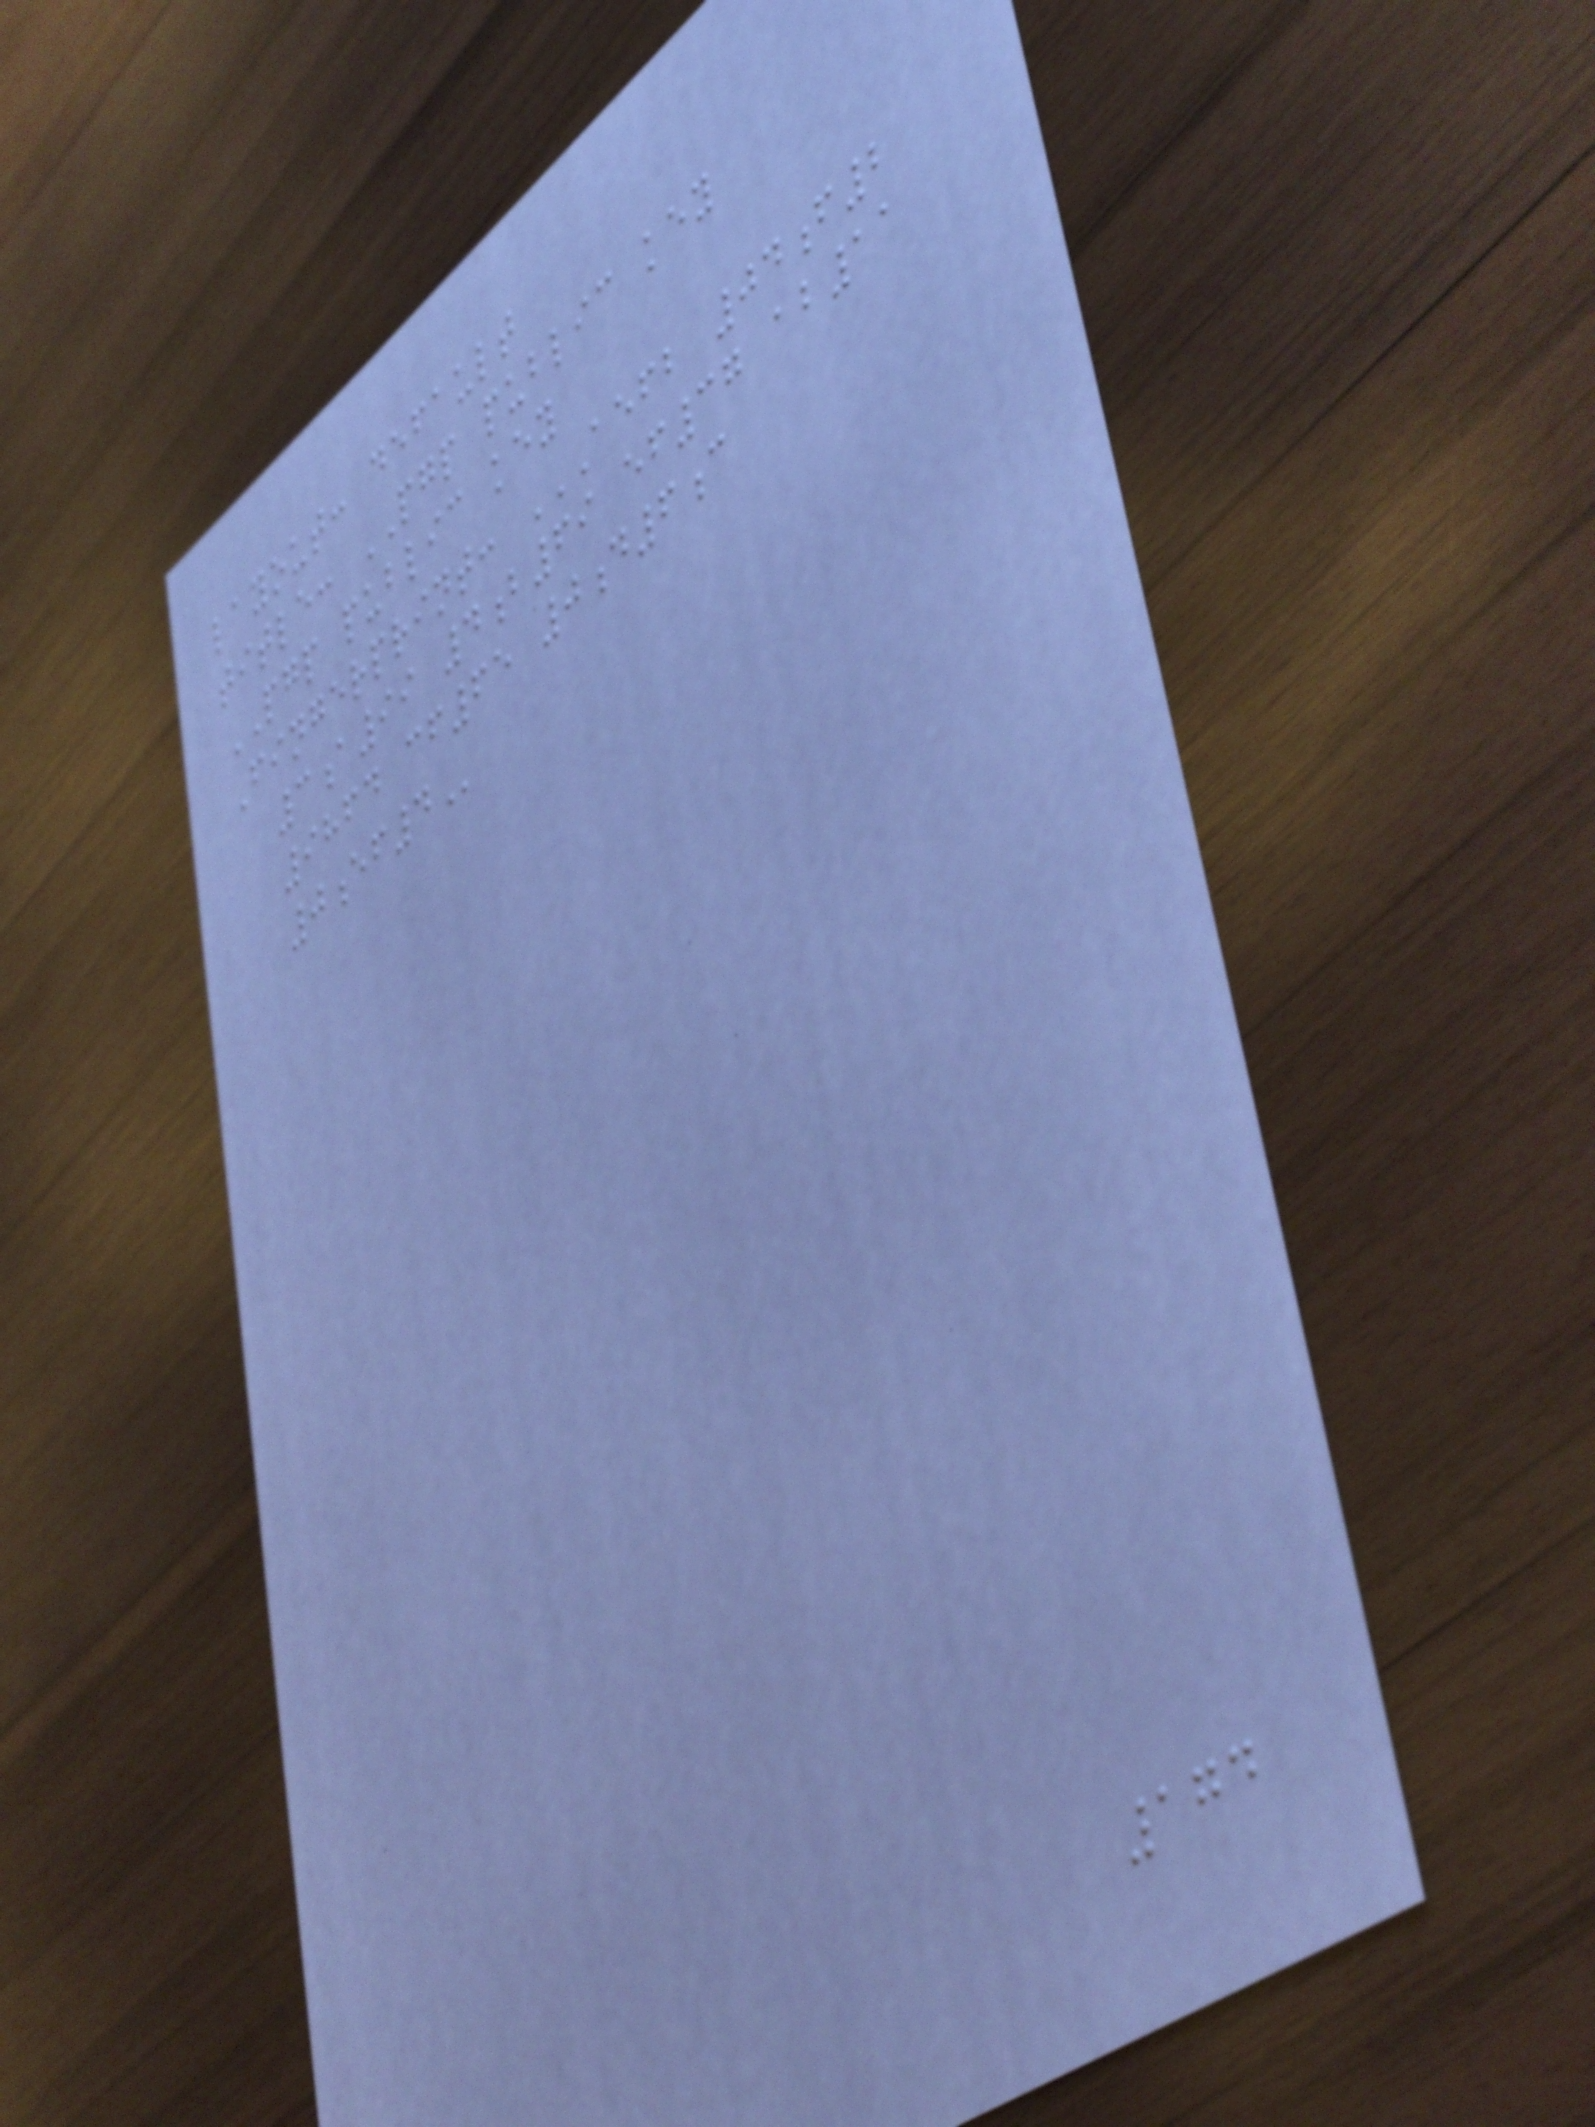layout: default
title: PGP public key
PGP public key
Fingerprint: AEFB 04F2
3A99 4B69 EF37 AB11
9864 CF65 0D6C
0EF4
174
